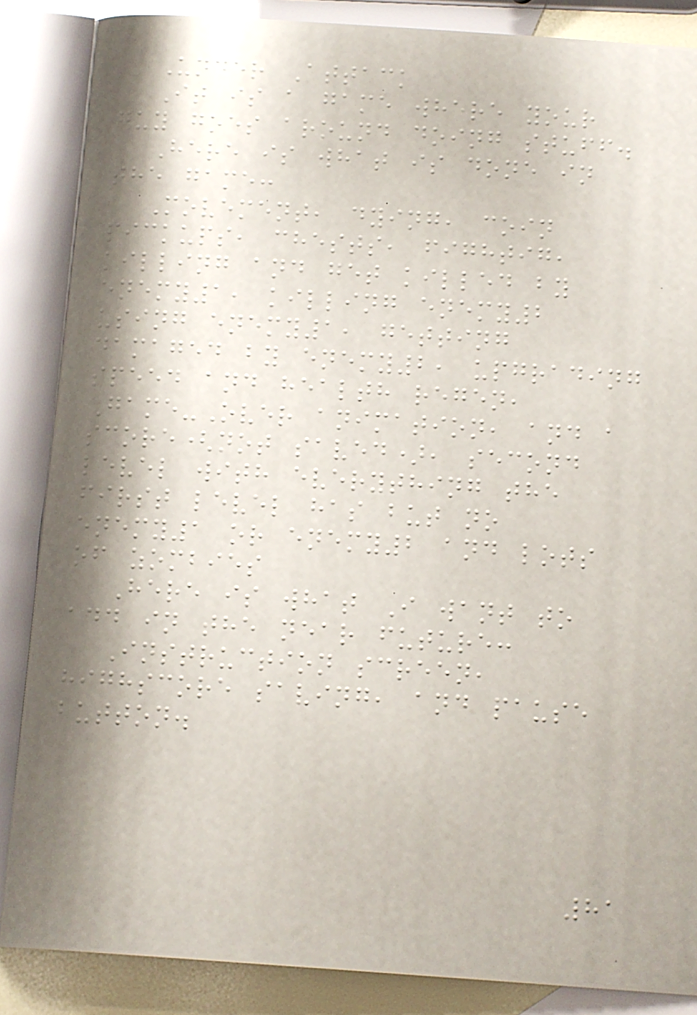Under Attack
It is a game where your
guy goes around doing stuff.
Here is what is done in
the game:
Movement, dying, coin
pickups, chests, fightig,
killing and get killed by
enemy1, killing enemy2
using enemy1, getting
damaged by enemy2, upgrading
speed and health regen,
Game-Over animation, and a
score(not saved), second
level with everything the
first level has but no
enemy1 or enemy2 and lots
of zombies
Here is what I want to
add in the near future:
Instruction screen,
highscore saving, and pause
button.
81
